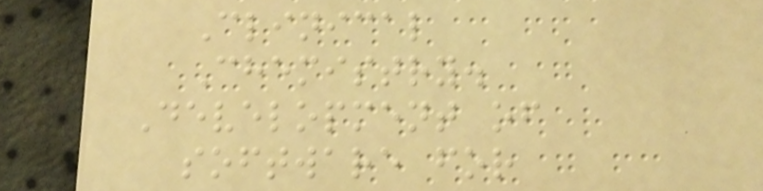Clinical
Chemistry.
Development of
software for
